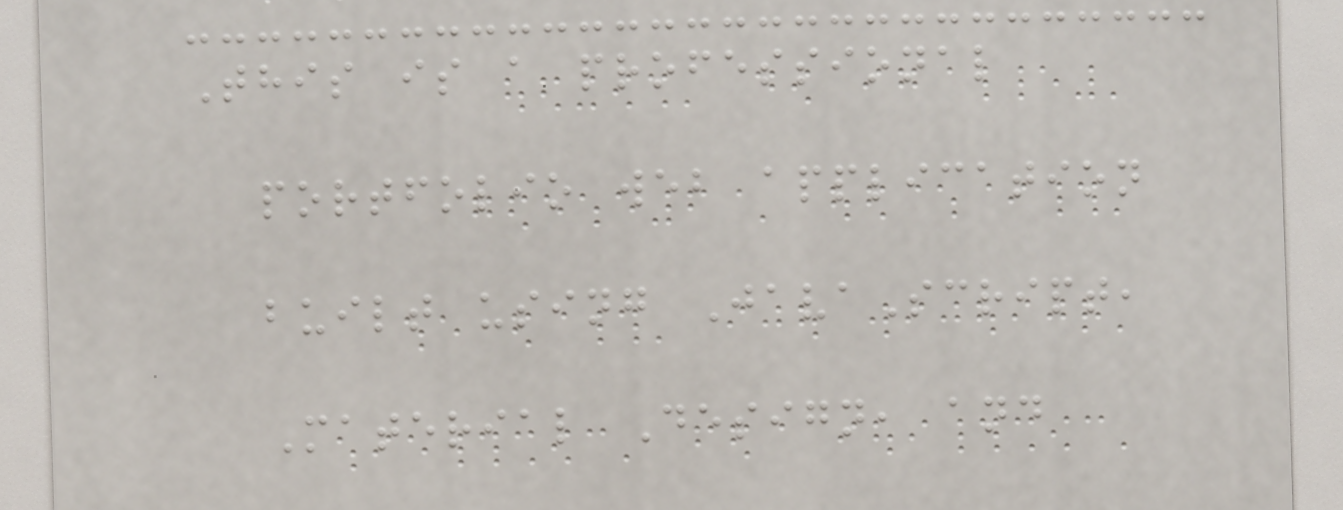This is a professional
portfolio web application
built using JavaScript,
Material Design, and
